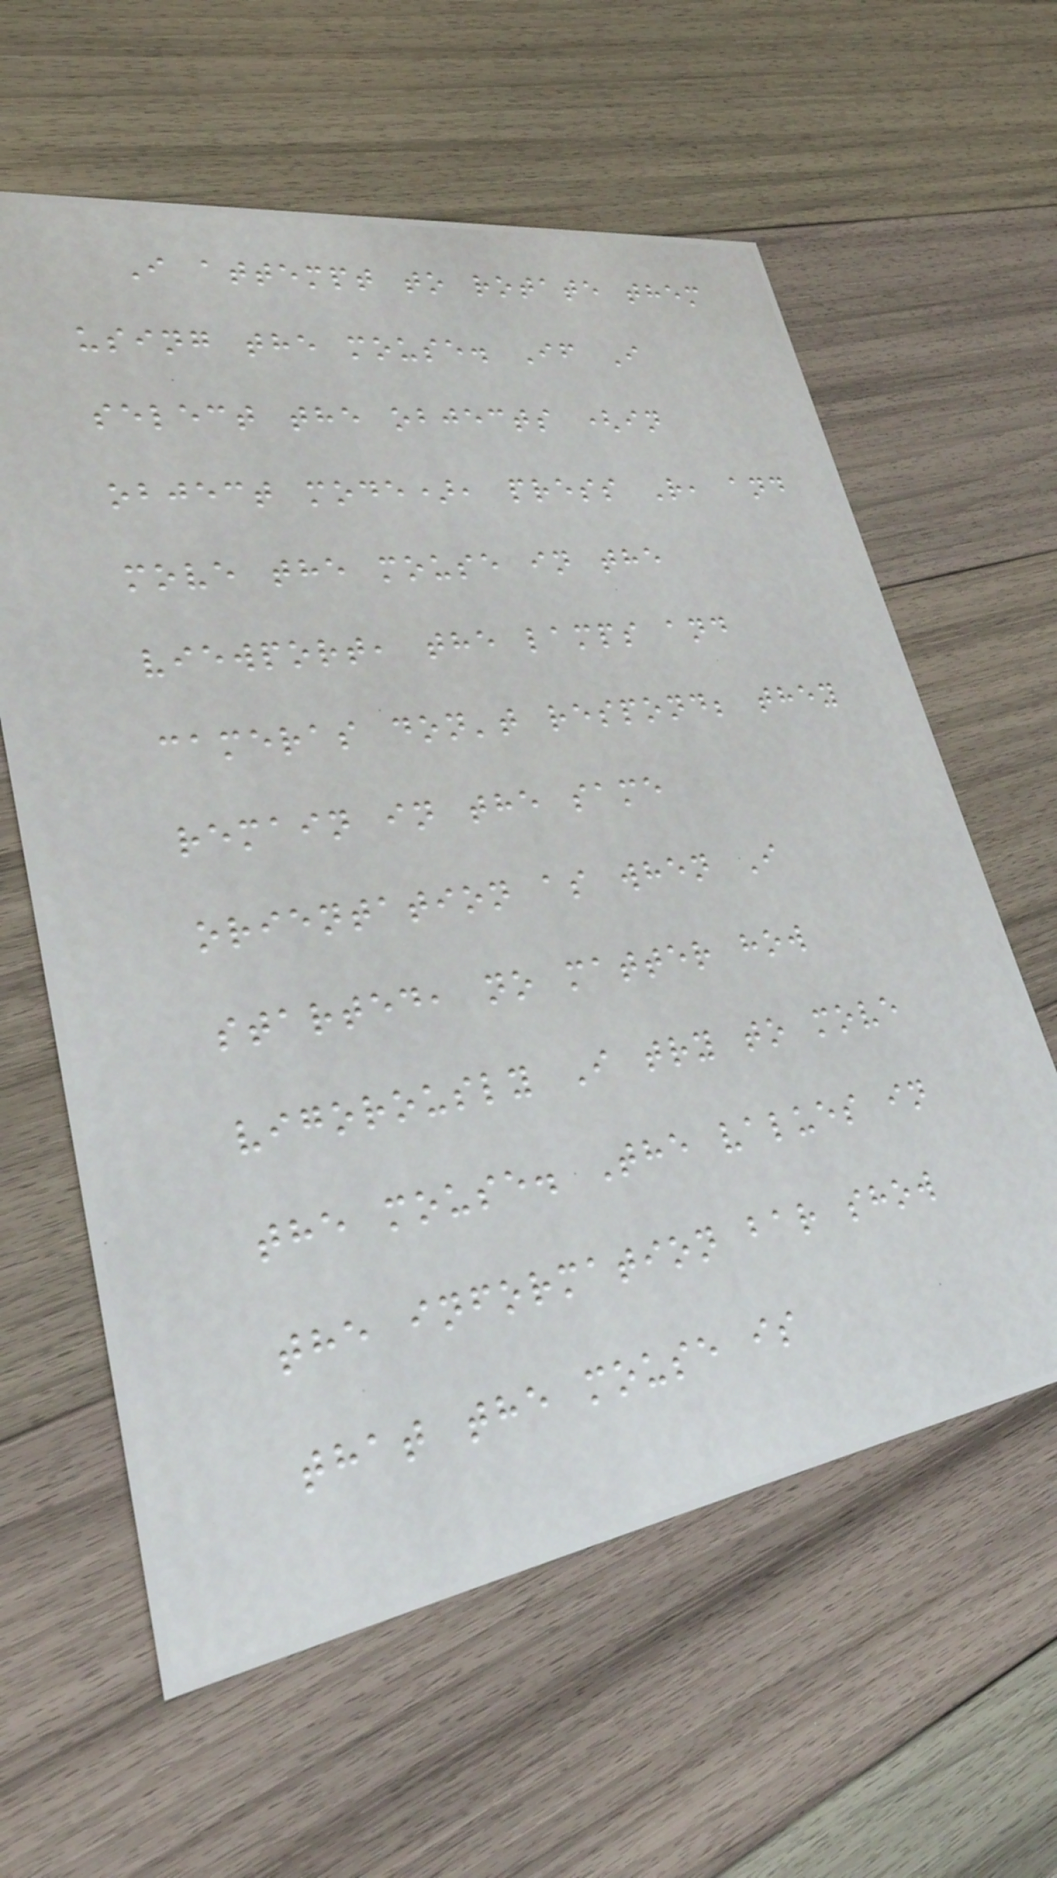I attempt to rotate them
using the mouse. If I
select the objects (in
object mode), press R, and
move the mouse in the
viewport, the lamps and
cameras don't respond; they
remain in the same
orientation as when I
started, no matter how
vigorously I try to move
the mouse. The values in
the information bar show
that the mouse is
